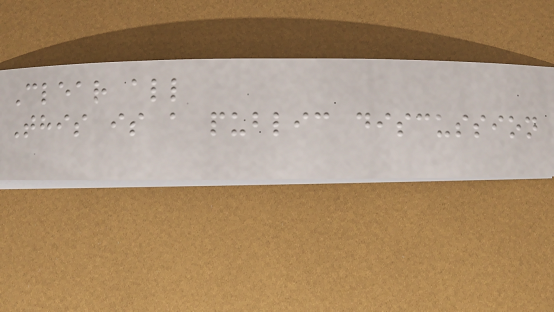Clear all
This is a public discussion
